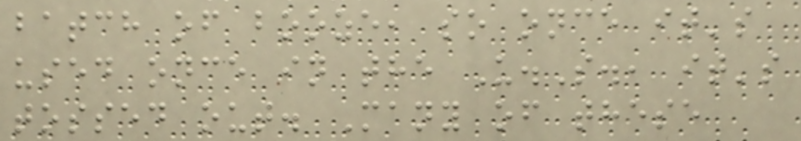batch of booze, so once it's
used once in the U.S., it's
tossed out. Many of these
